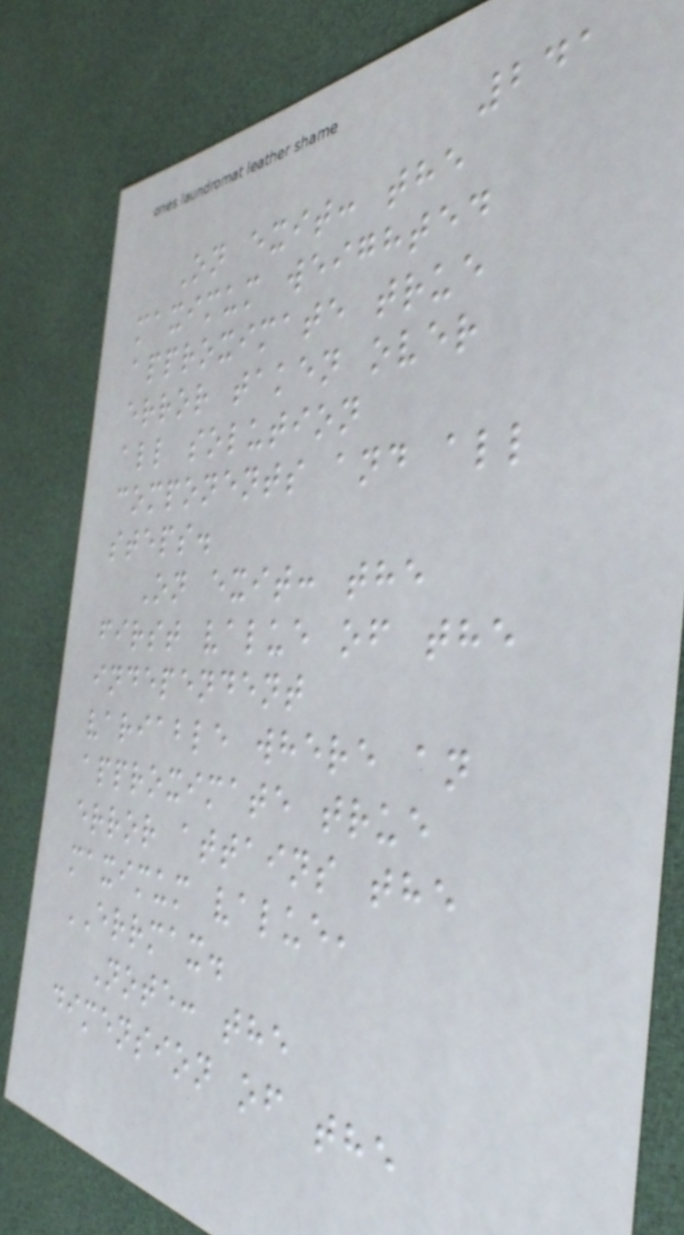241
On exit: the
maximum weighted
approximate true
error taken over
all solution
components and all
steps.
On exit: the
first value of the
independent
variable where an
approximate true
error attains the
maximum value,
ERRMAX.
Note: the
dimension of the
